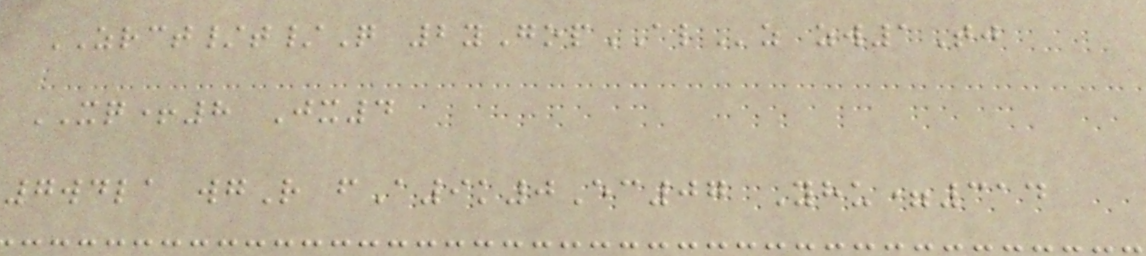ZRCT/t/Q 2yGopALz zw1Tj
XQ+8 Jx4
7wdla wgR fA9k0Ec07 Yhu=314
